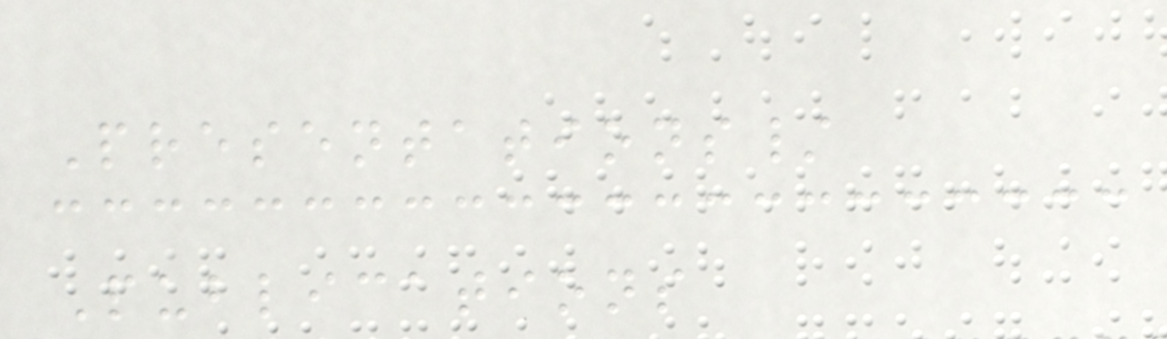Presentations/
Publications
